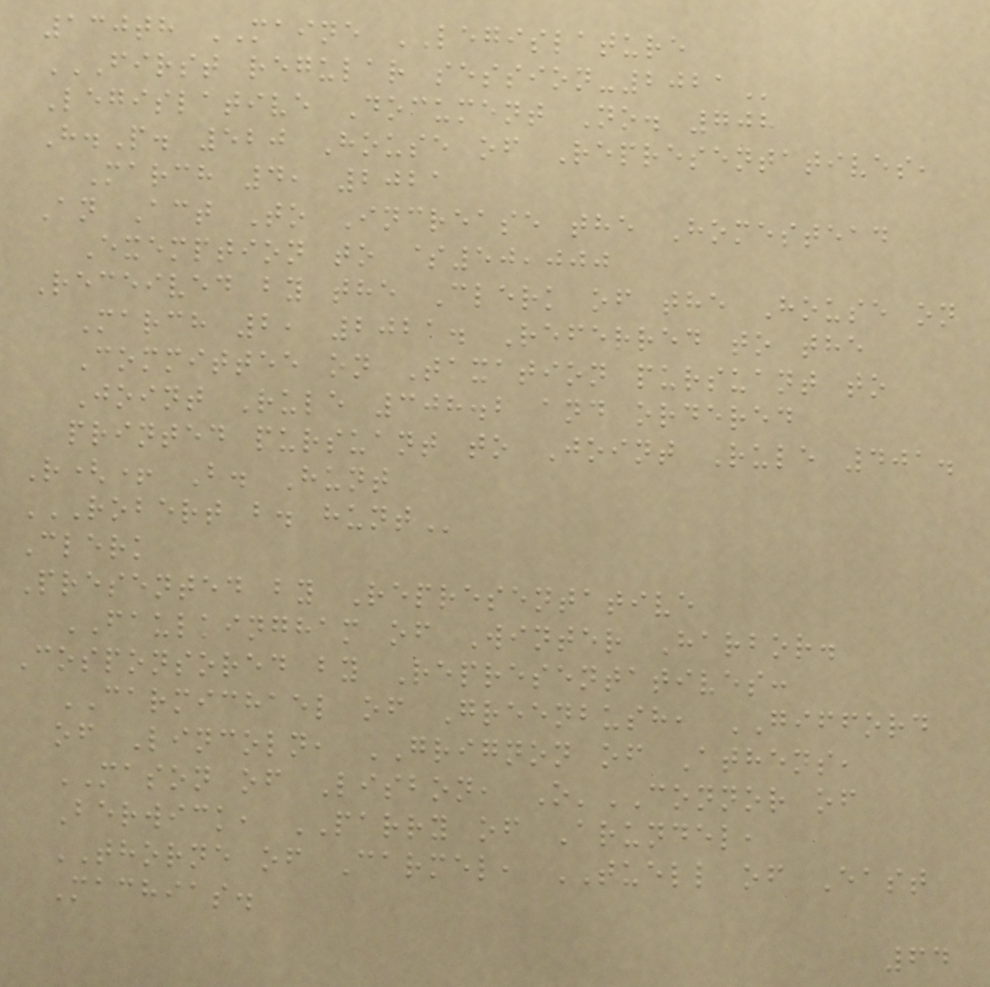130th MAINE LEGISLATURE
FIRST REGULAR SESSION-2021
Legislative Document No. 708
H.P. 520 House of Representatives,
March 4, 2021
An Act To Increase the Homestead
Exemption to $50,000
Received by the Clerk of the House on
March 2, 2021. Referred to the
Committee on Taxation pursuant to
Joint Rule 308.2 and ordered
printed pursuant to Joint Rule 401.
R(+ B. Hunt
ROBERT B. HUNT
Clerk
Presented by Representative
FAULKINGHAM of Winter Harbor.
Cosponsored by Representatives:
CARMICHAEL of Greenbush, GIFFORD
of Lincoln, GRIGNON of Athens,
MASON of Lisbon, O'CONNOR of
Berwick, PARRY of Arundel,
THORNE of Carmel, TUELL of East
Machias.
64
